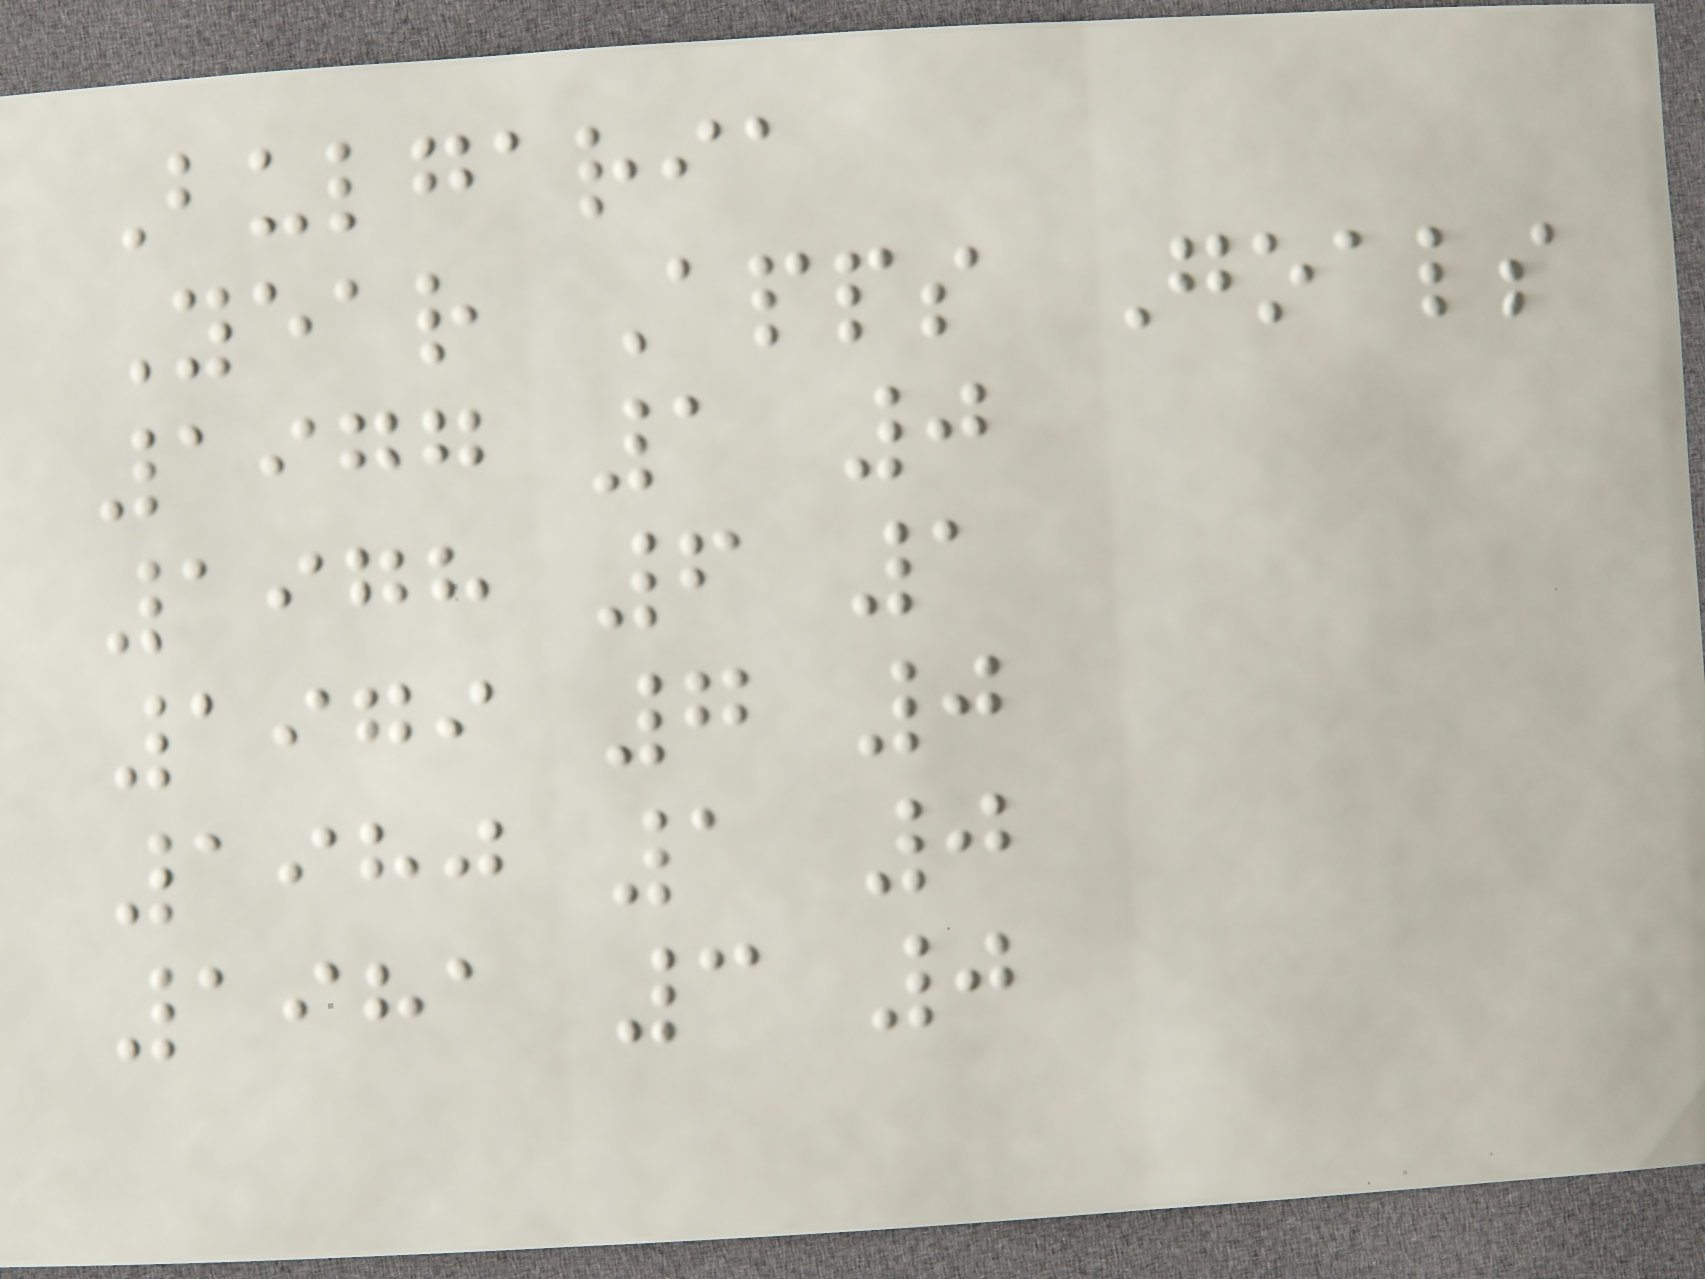Bulgaria
Year Apps Goals
1977 1 0
1978 6 1
1979 7 0
1980 1 0
1981 3 0
